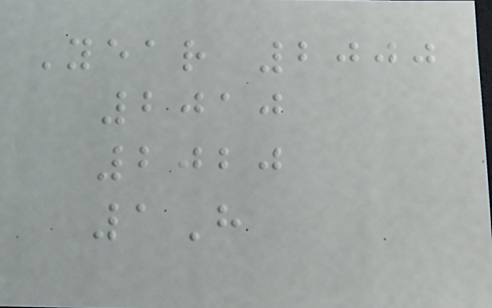Year 2000
2010
2020
1H
